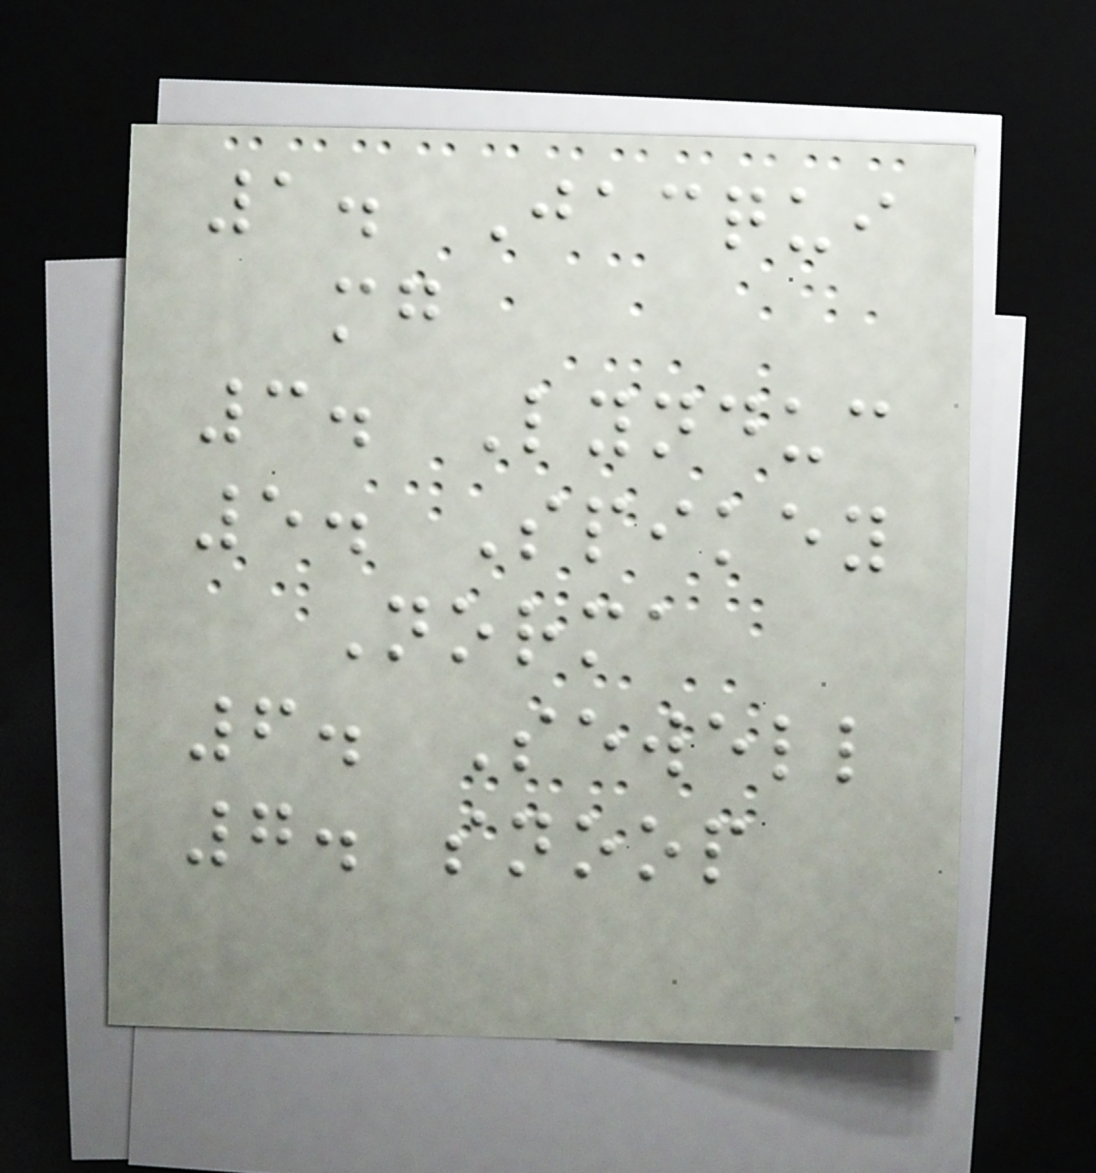1. Jacqui
mg
3. Lynduc
5. Spikey
Norma
6. Sewell
7. snoop
